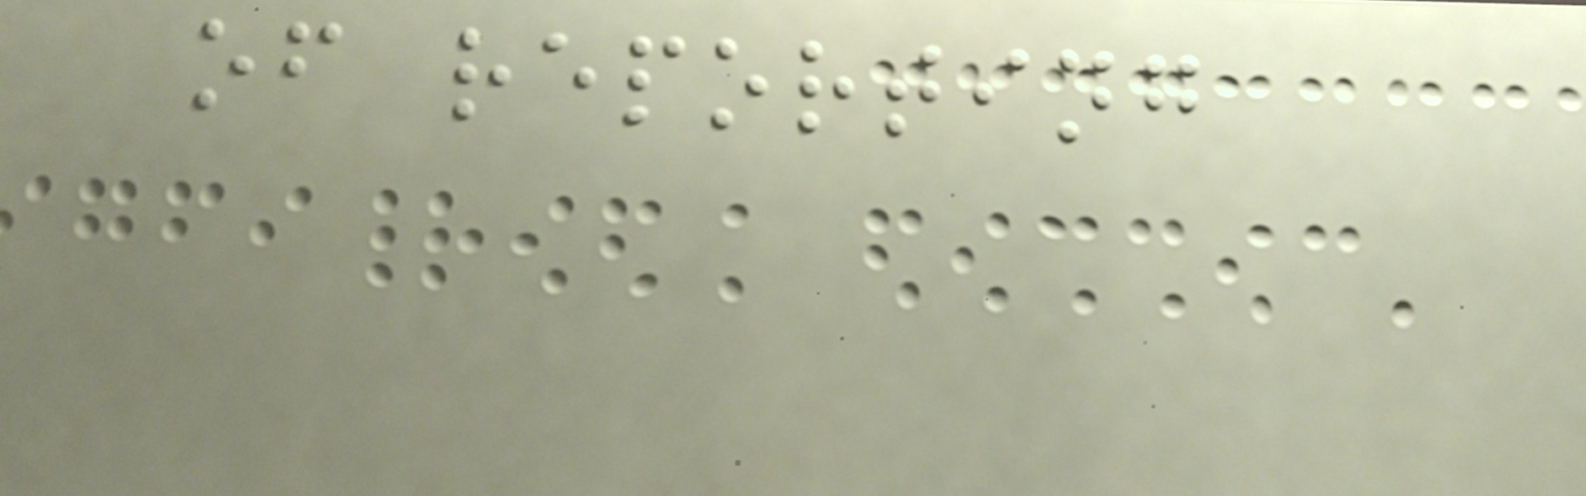of reporting
